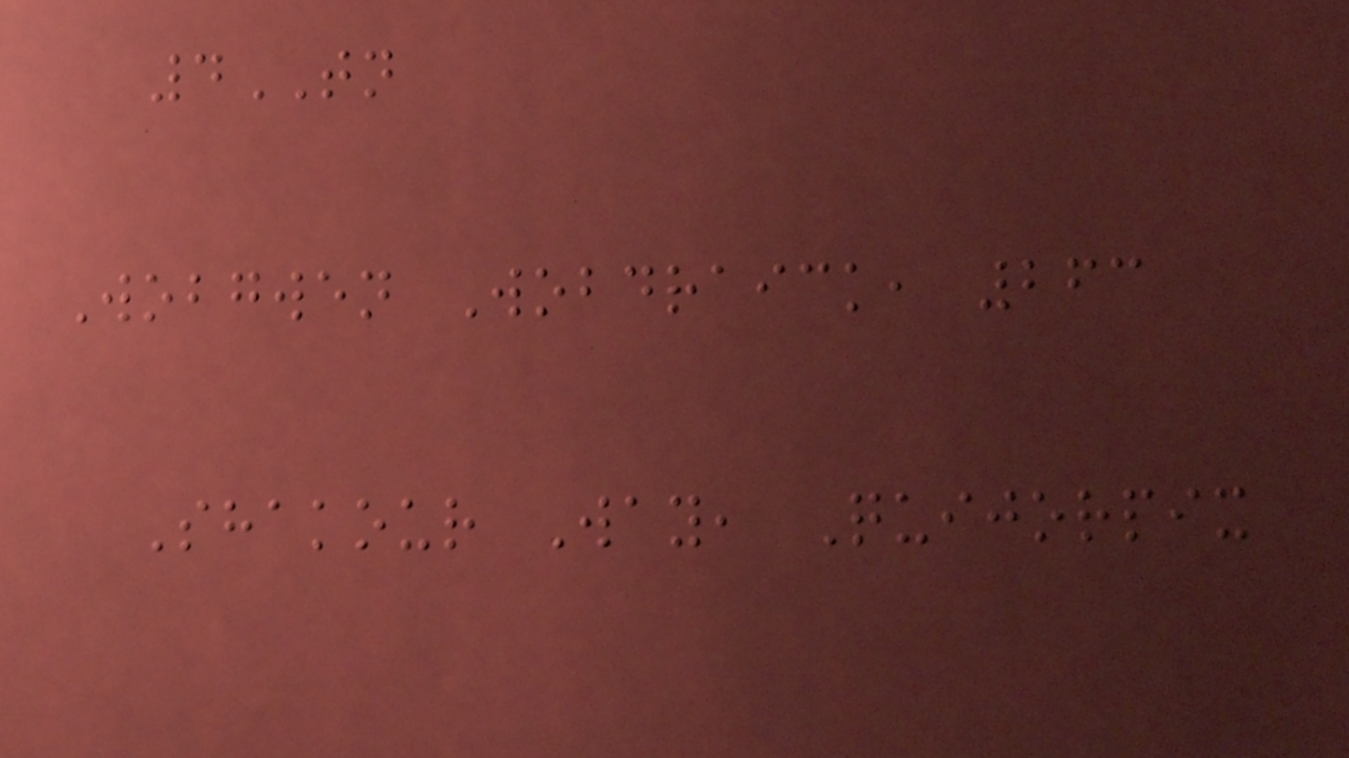4TN
Wobgwen Wobdraick, 263
Shakour Way, Quijorpix
